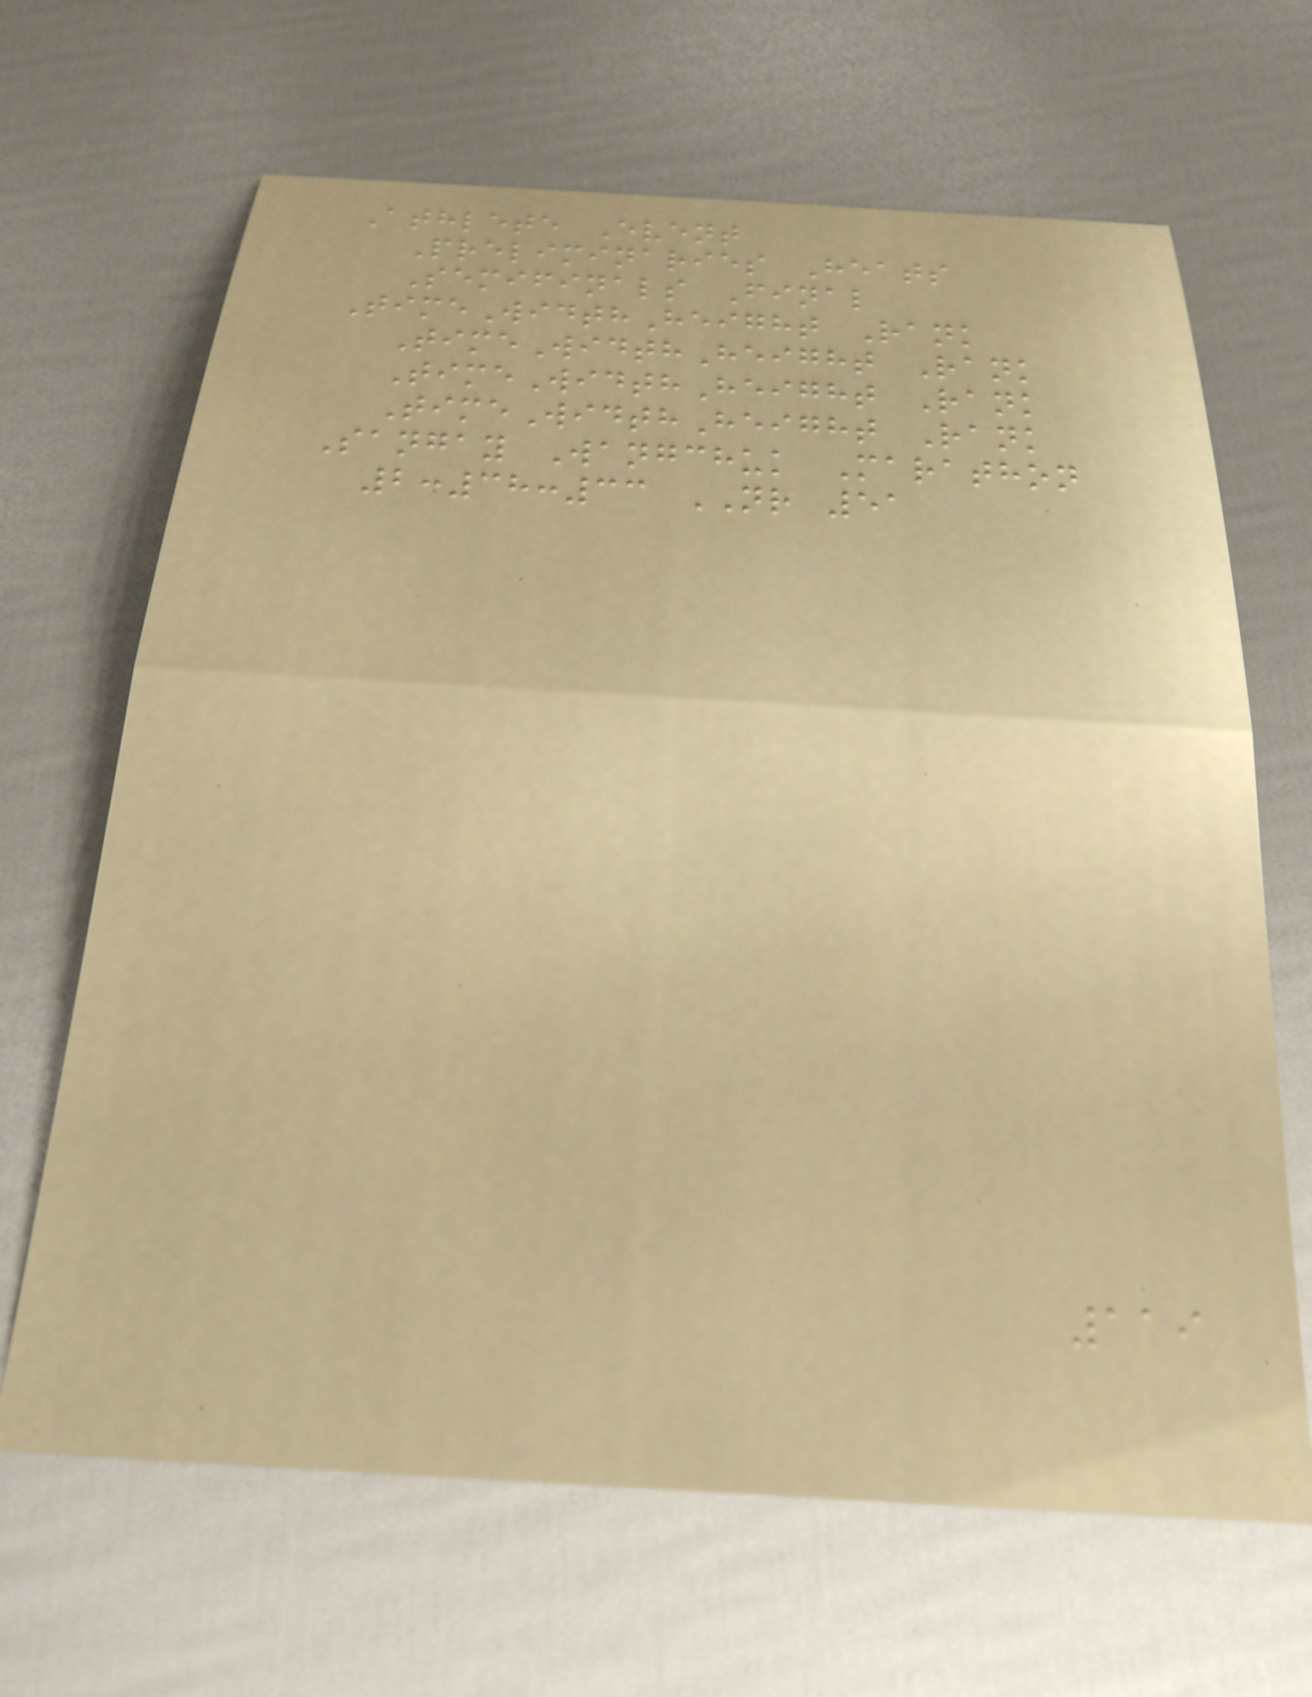Athlete Event
Preliminaries Heats
Semifinals Final
TimeWidthHeight Rank
TimeWidthHeight Rank
TimeWidthHeight Rank
TimeWidthHeight Rank
Sangay Wangchuk Marathon
2:38:33 NR 51
119
